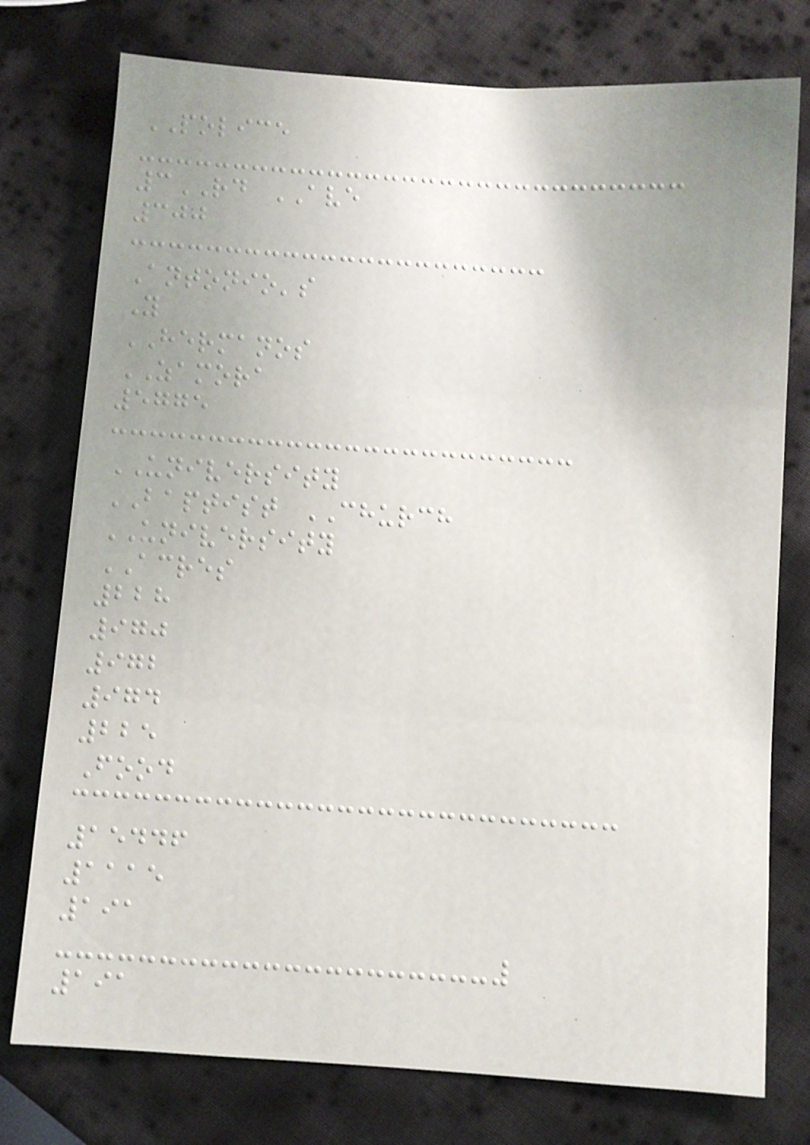POLICE
3RD AVE
300
Antonio's
Y
HERMANOS
ZAMORA
5775
UNIVERSITY
BAPTIST CHURCH
UNIVERSITY
ACRES
228
970
972
974
225
Food
15446
1115
191
191
